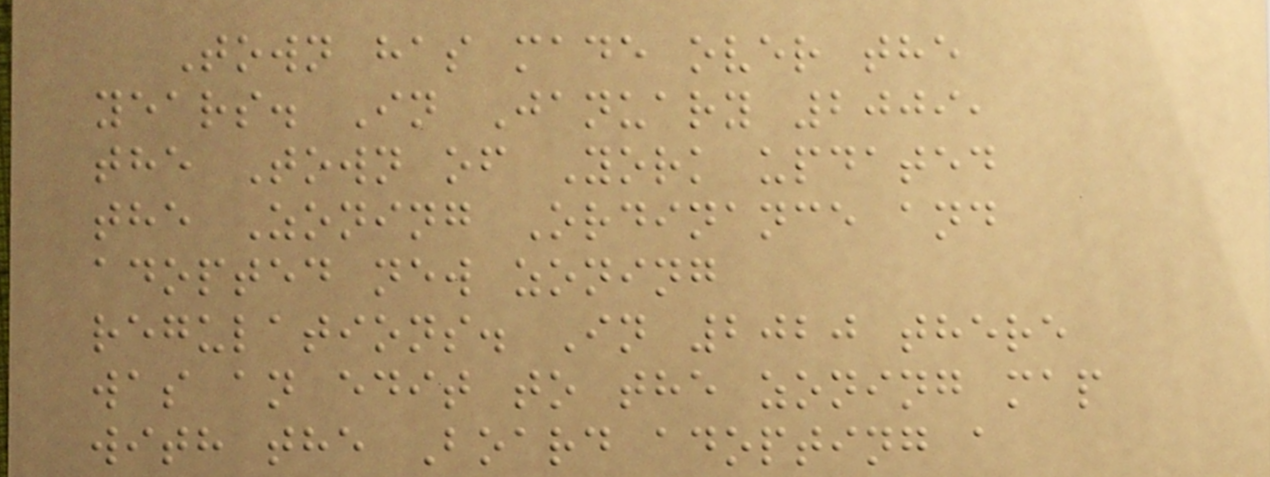Town has made over the
years. In January 2009,
the Town of York updated
the Zoning Ordinance and
adopted new zoning
regulations. In 2020 there
was an edit to the zoning map
with the Board adopting a
